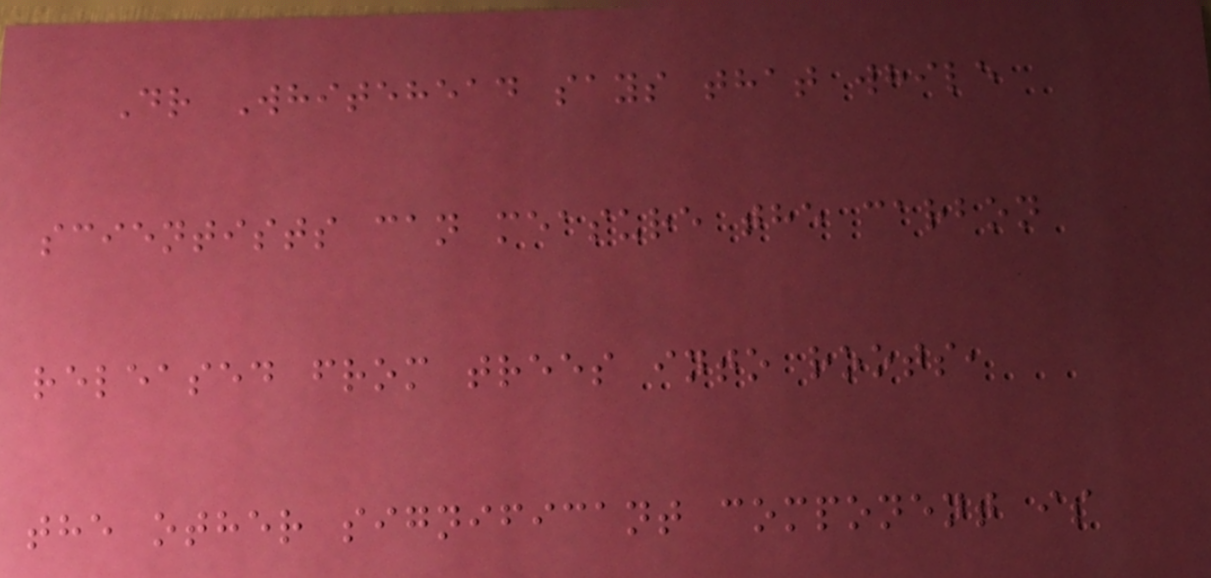Dr Whitehead says that while
scientists can measure the carbon
released from trees into roots,
the other significant component is
